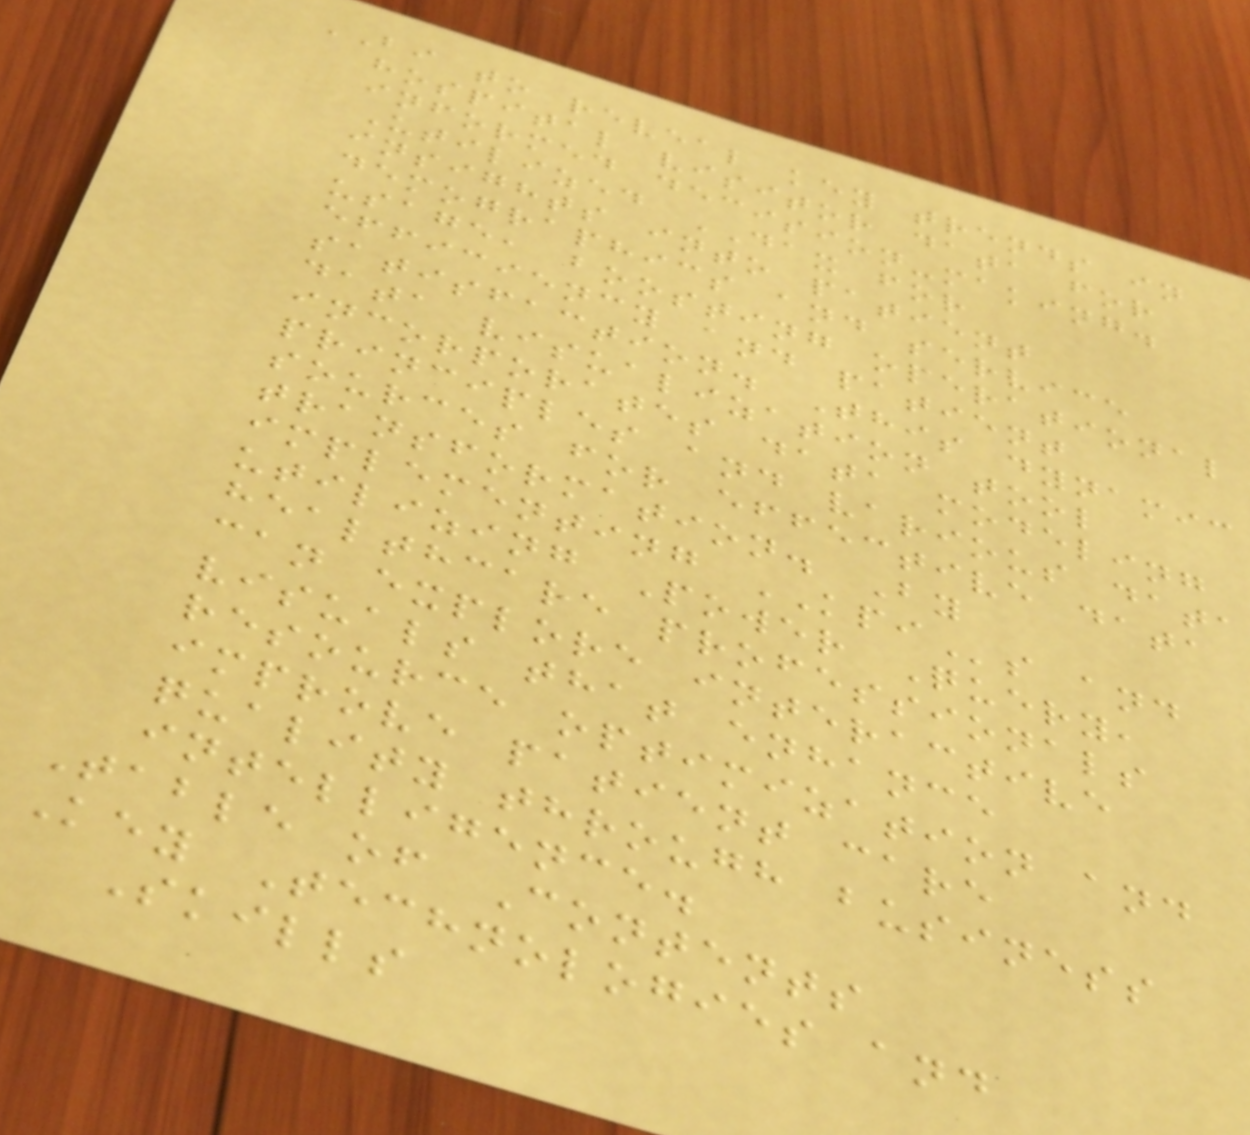BI to reveal key trends in
hospital visitor data for
informed decision-making.
Utilized DAX for
insights into patient
demographics and service
usage, boosting operational
efficiency and patient
satisfaction. This dynamic
data visualization tool
incorporates data modeling
principles and various data
sources for effective data
transformation. By
implementing KPIs and
utilizing Power Query,
healthcare professionals
can explore interactive
visuals that enhance
resource optimization and
improve patient care
quality through business
intelligence.
Table of Contents
Key Technologies and
Skills
